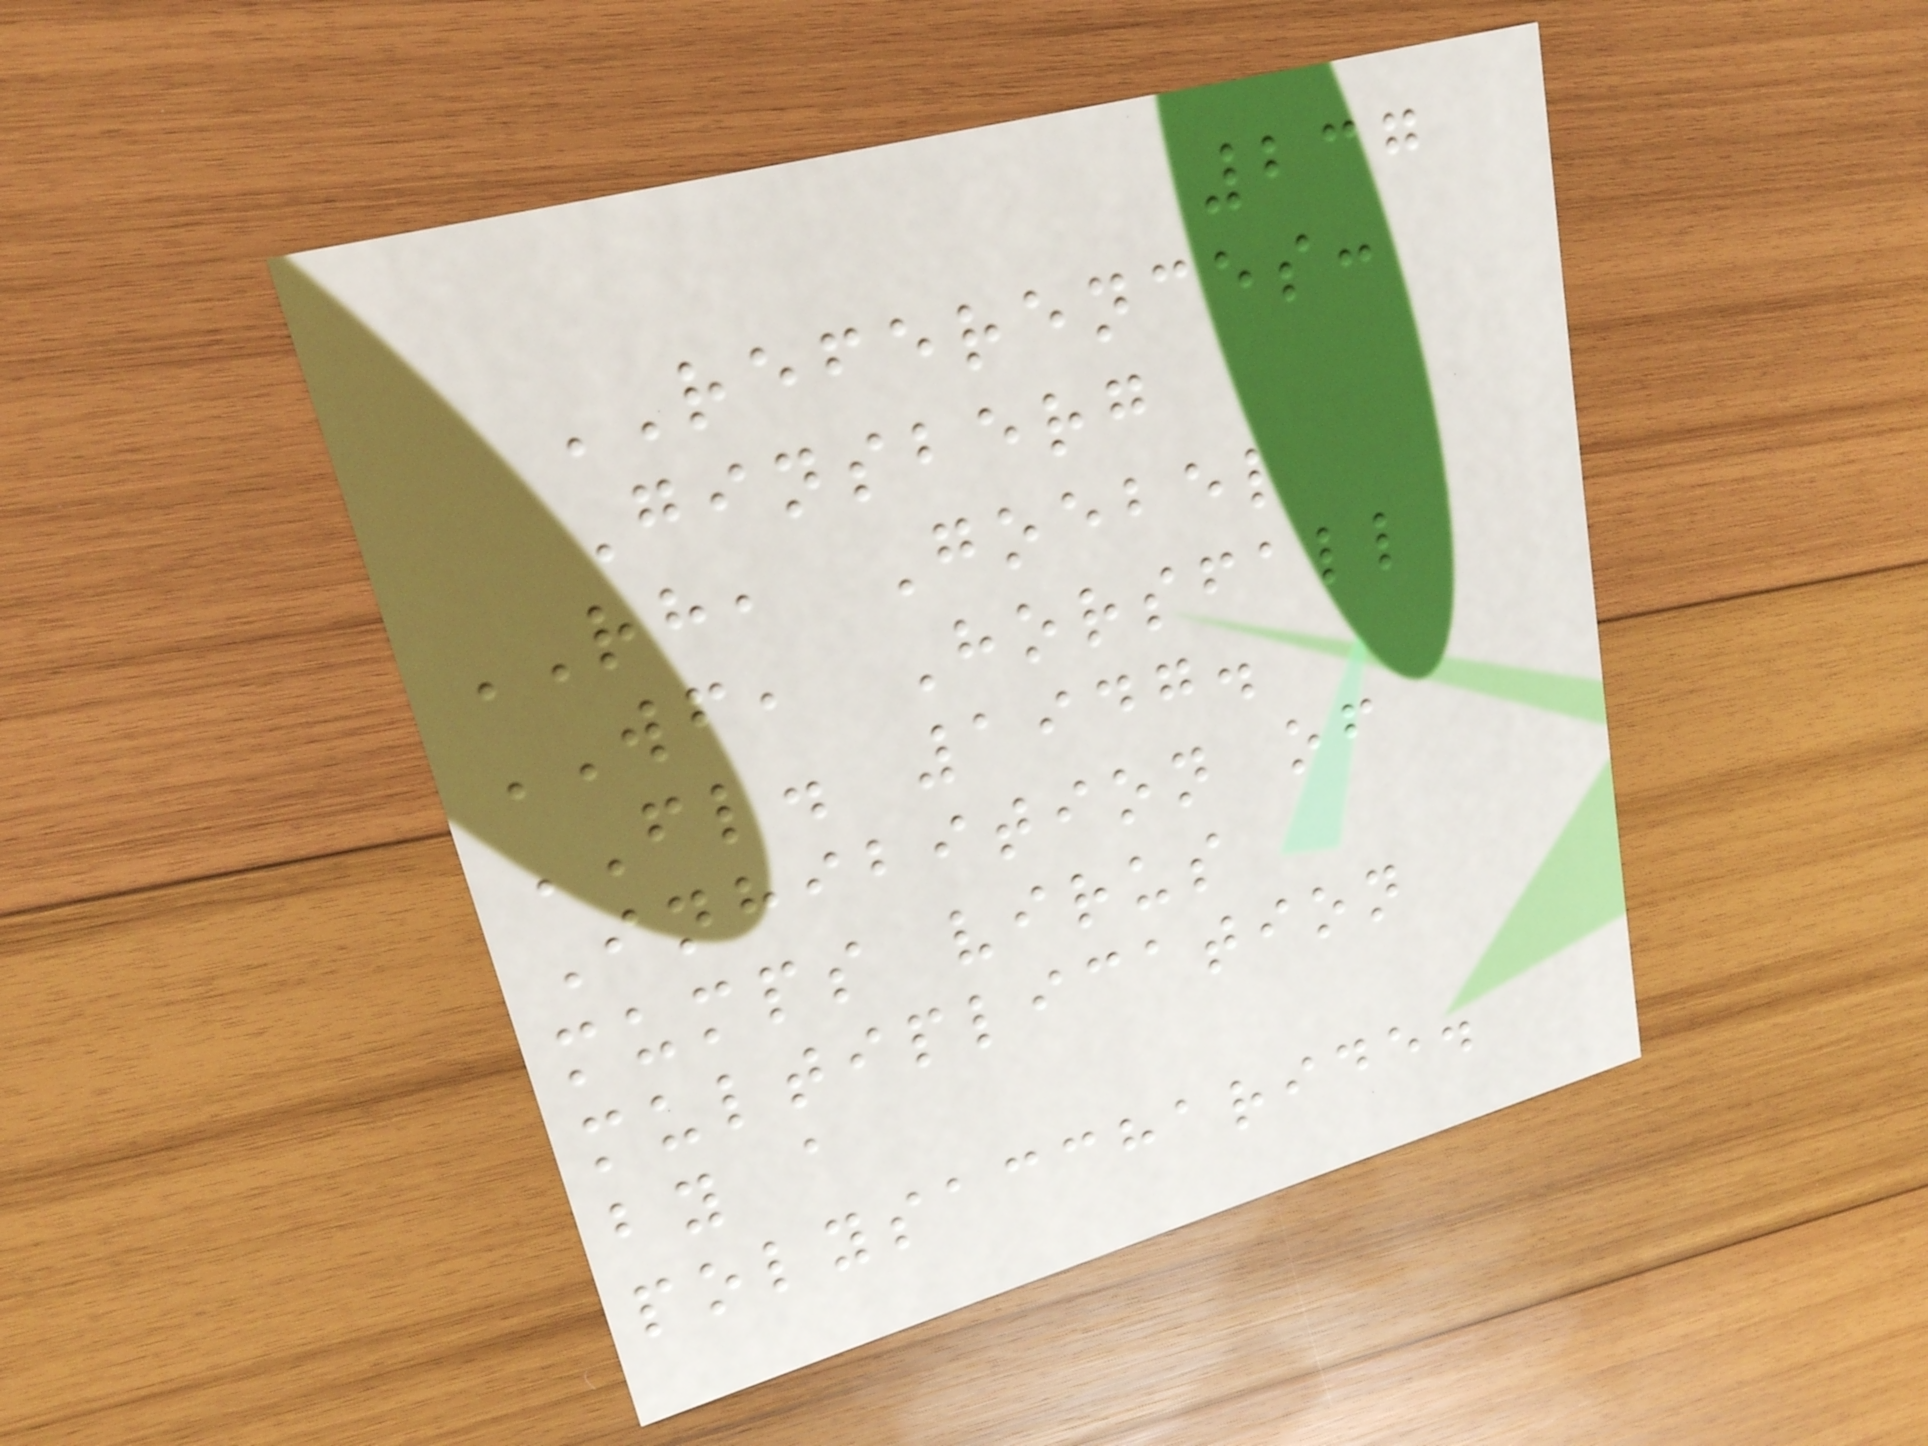237
REFERENCES:
Ginsberg
RH, Goebel
WF, Horsfall
FL. 1947.
Inhibition of
mumps virus
multiplication
by a
polysaccharide.
